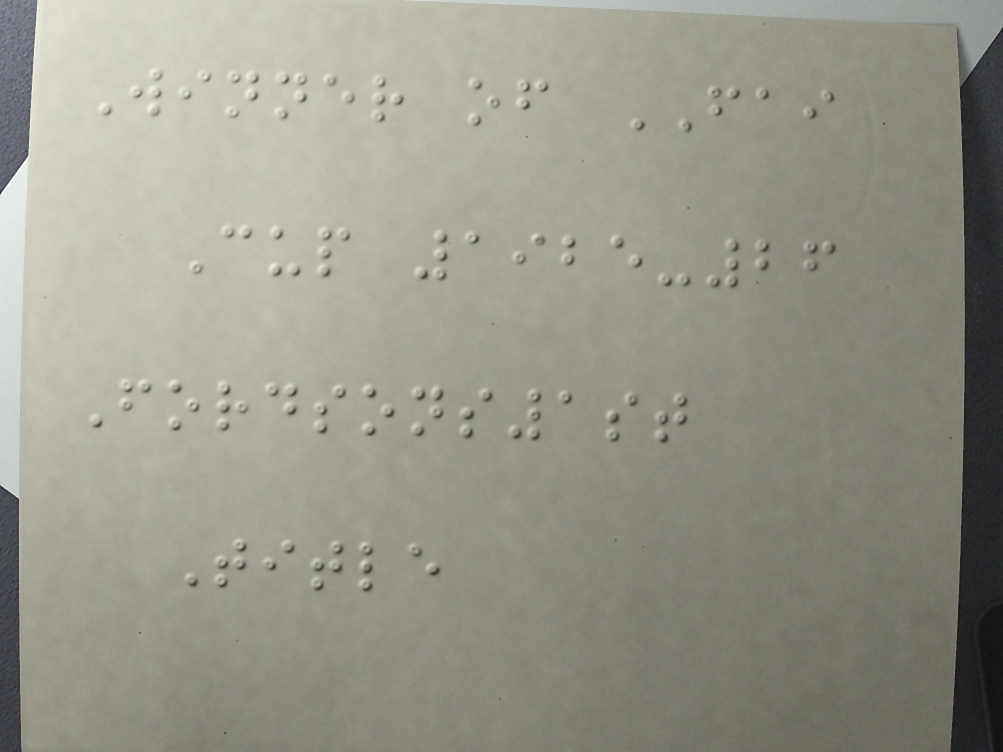Winner of FAI
Cup 1925-26
Fordsons1st
Title
